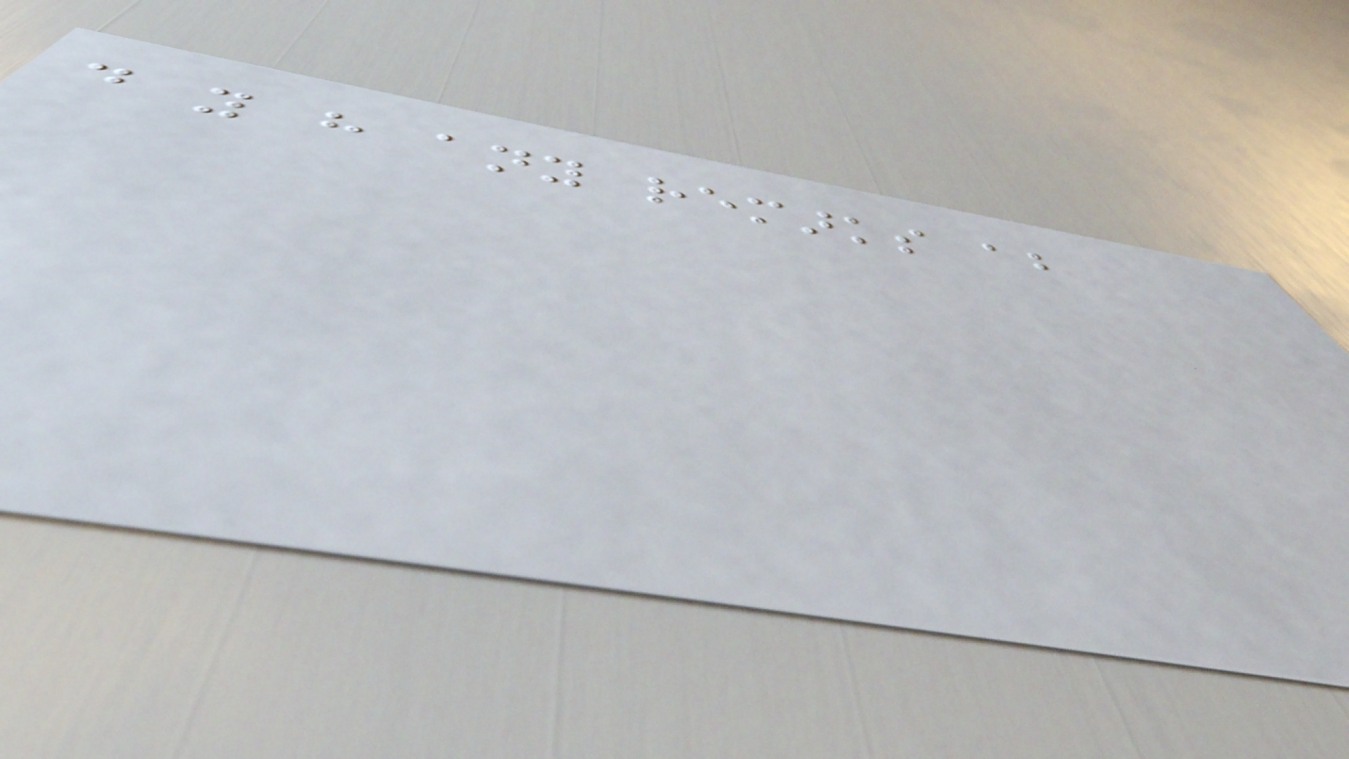do you have any remarks about
